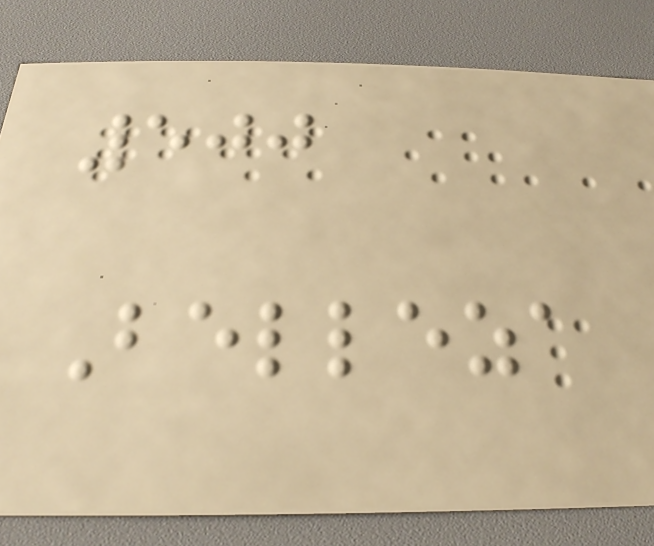500
Belleza
